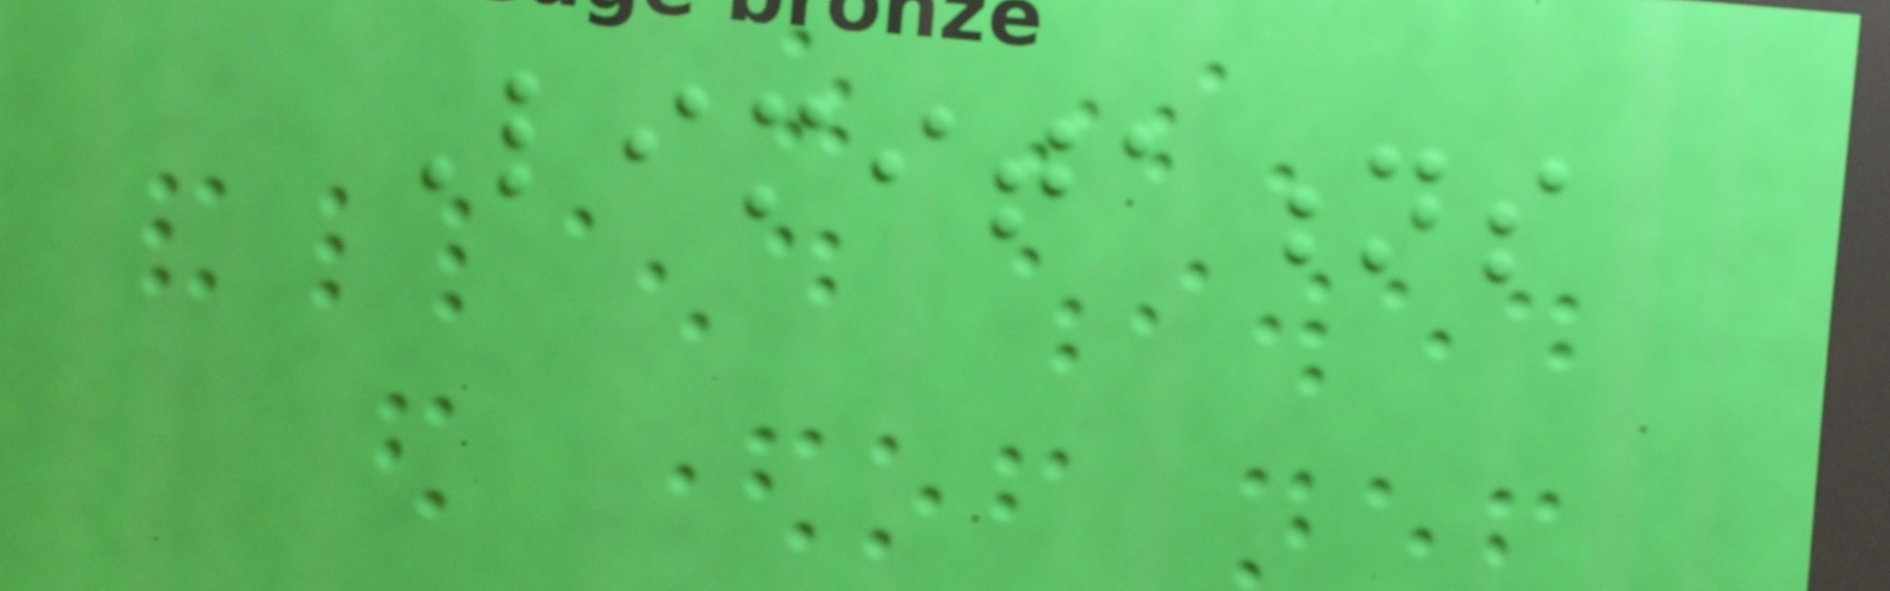Limitations
